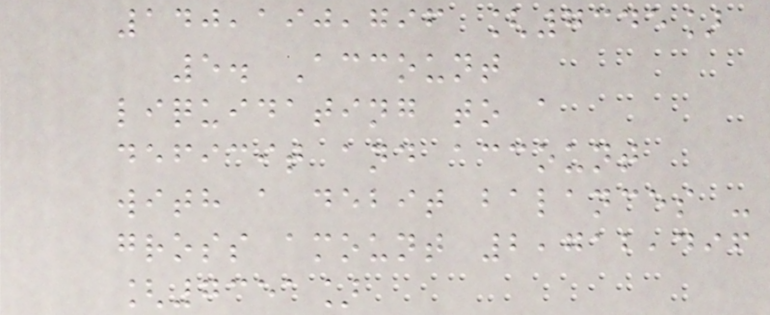140,190,796 [7345]
5. Account
liquidating to a
deficit and account
with a debit balances -
gross amount 2,712,496
[7351]
